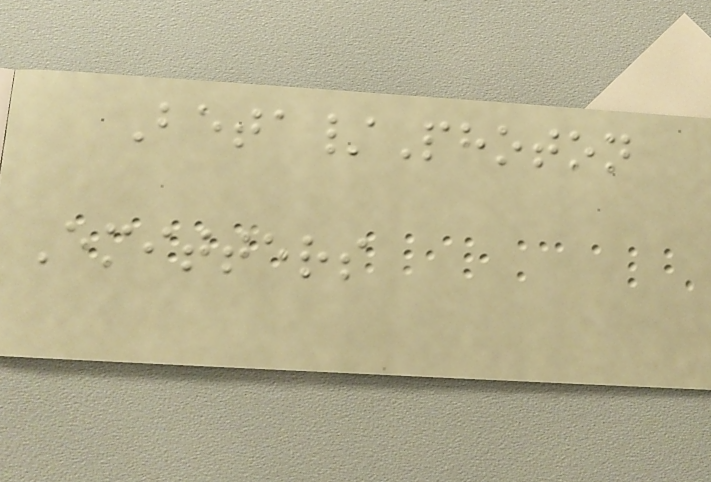Beta/Photon
Emitters
